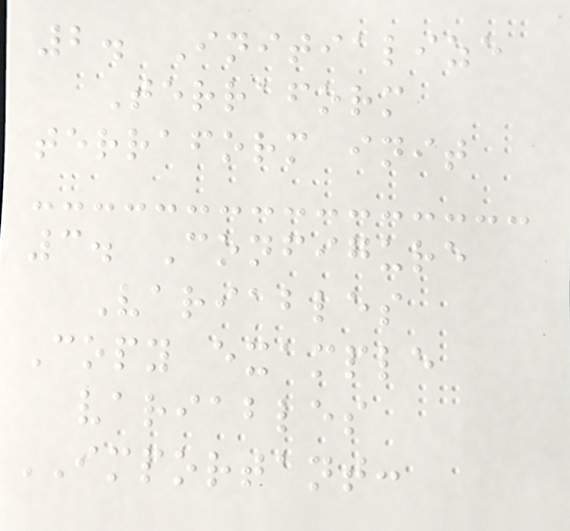2. Initialize
Terraform
terraform init
3. Configure
Variables
Copy example
variables
IMPORTANT:
